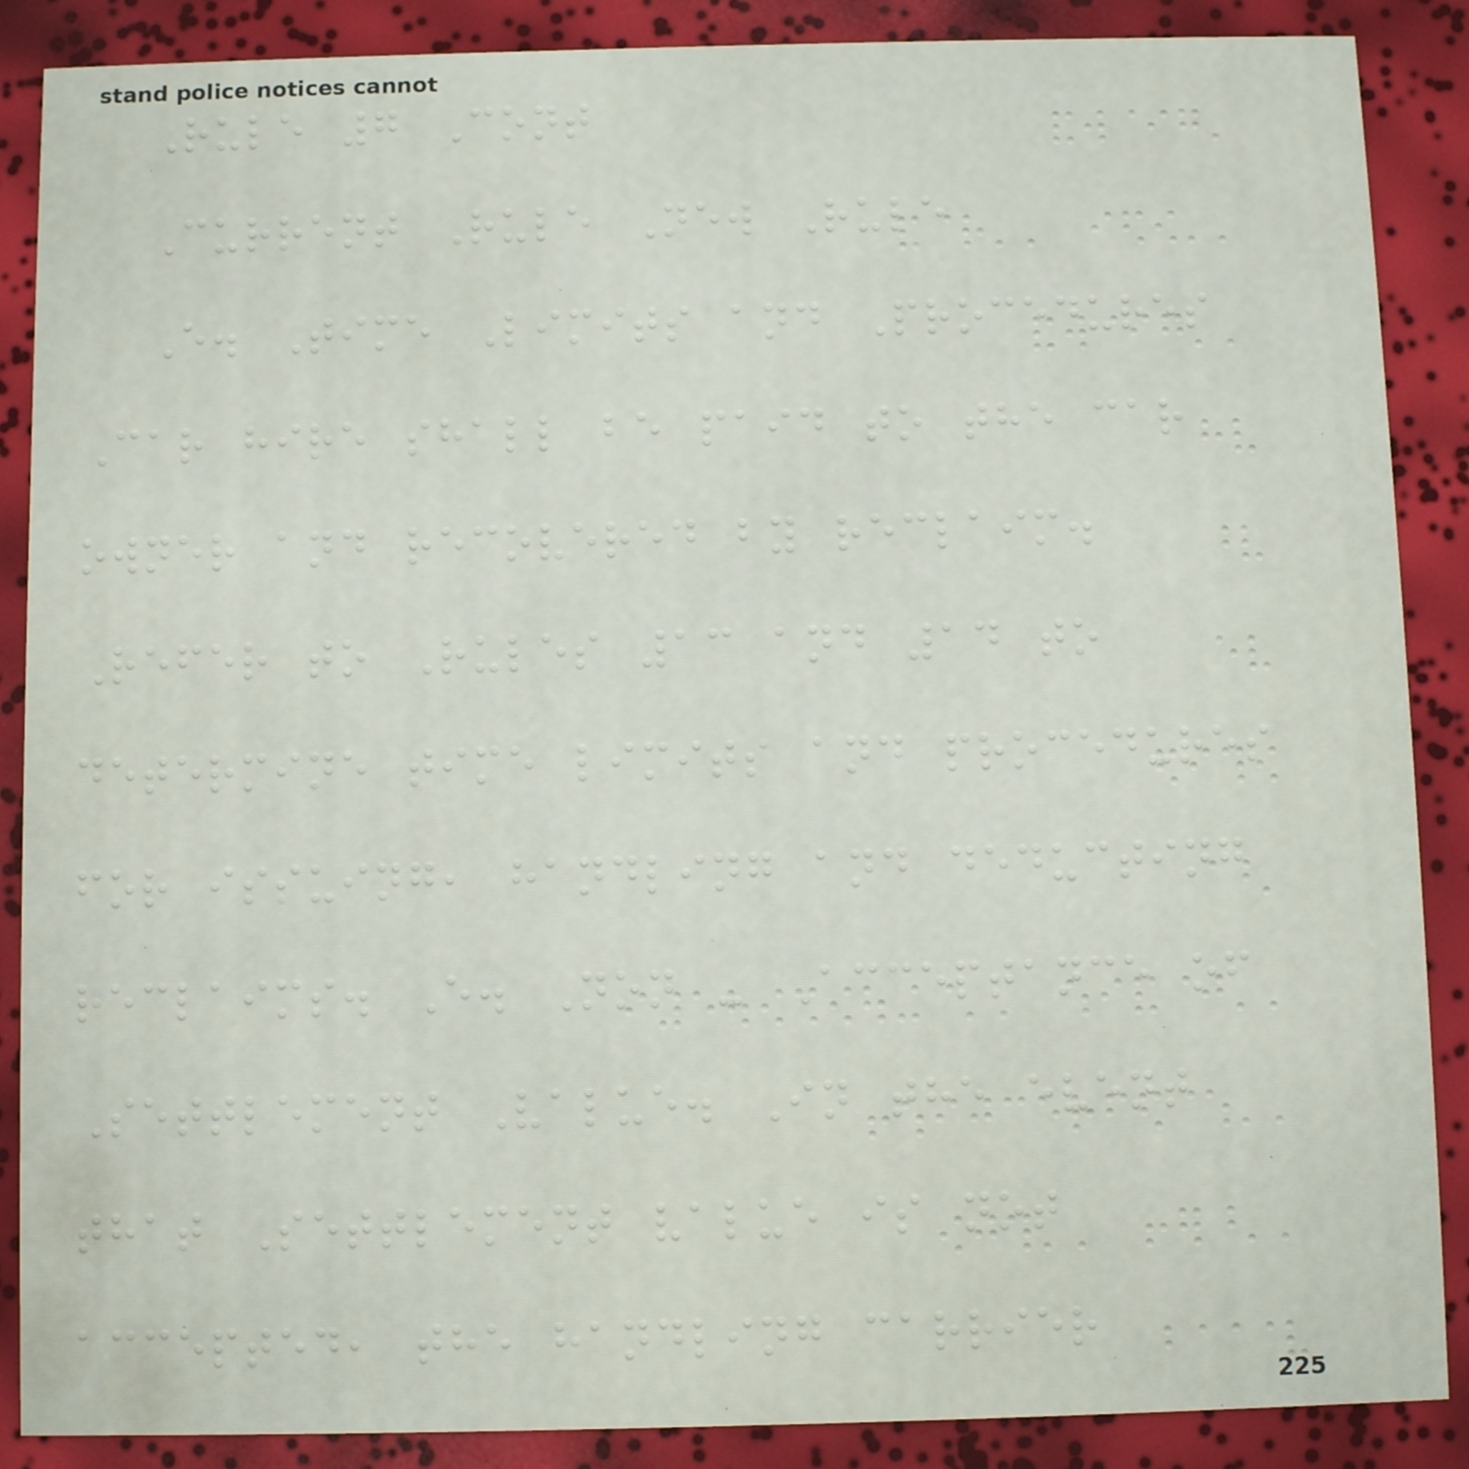Rule 7 Cont
Current Rule New Rule
E. Time Limits and Procedures
Car hire shall be paid to the car
owner and recovered by reclaim.
Refer to Rules 13 and 14 to
determine time limits and procedures
for issuing, handling and deducting
reclaims. E. Non - Acceptance of
Settlement Value. In the event
that Settlement value is not
accepted, the handling carrier
